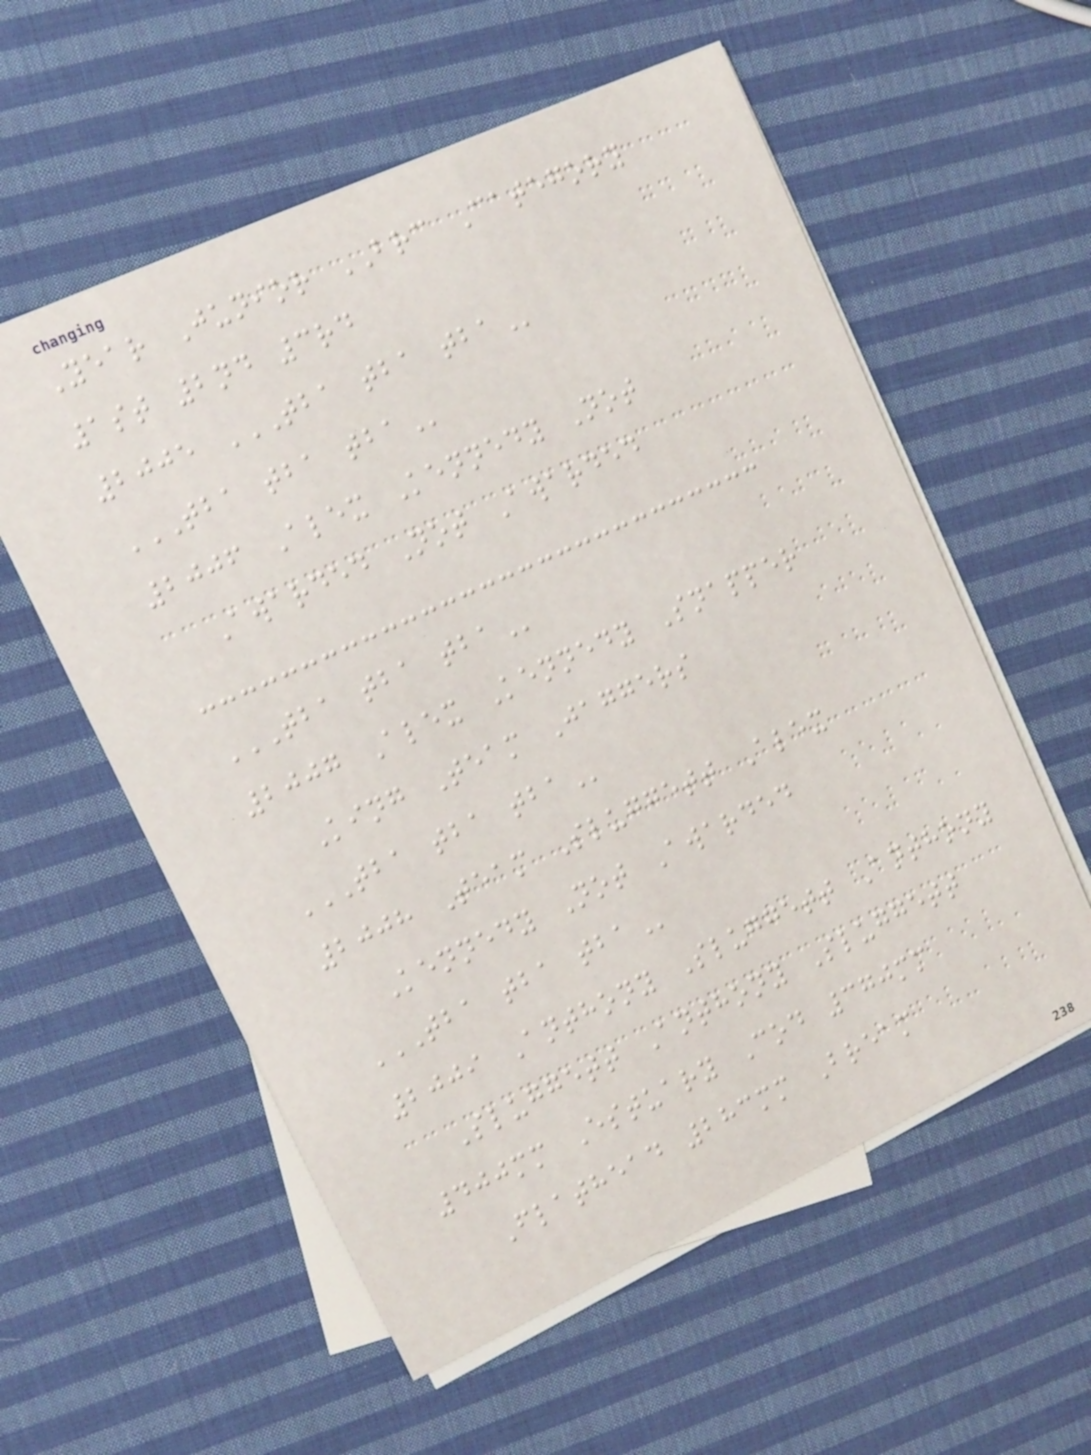Year Junior BRC Category
1st 2nd 3rd
2005 TBA TBA TBA
TBA TBA TBA
2006 Alex Kennedy Not
Awarded Not Awarded
TBA TBA TBA
2007 Alex Kennedy Snapper
King Team Jaggers
TBA TBA TBA
2008 Team Sluggett Alex
Kennedy Not Awarded
TBA TBA TBA
2009 Anthony Sluggett Anthony
Sluggett Anthony Sluggett
400mm Estuary Cod 370mm
Flathead 283mm Bream
